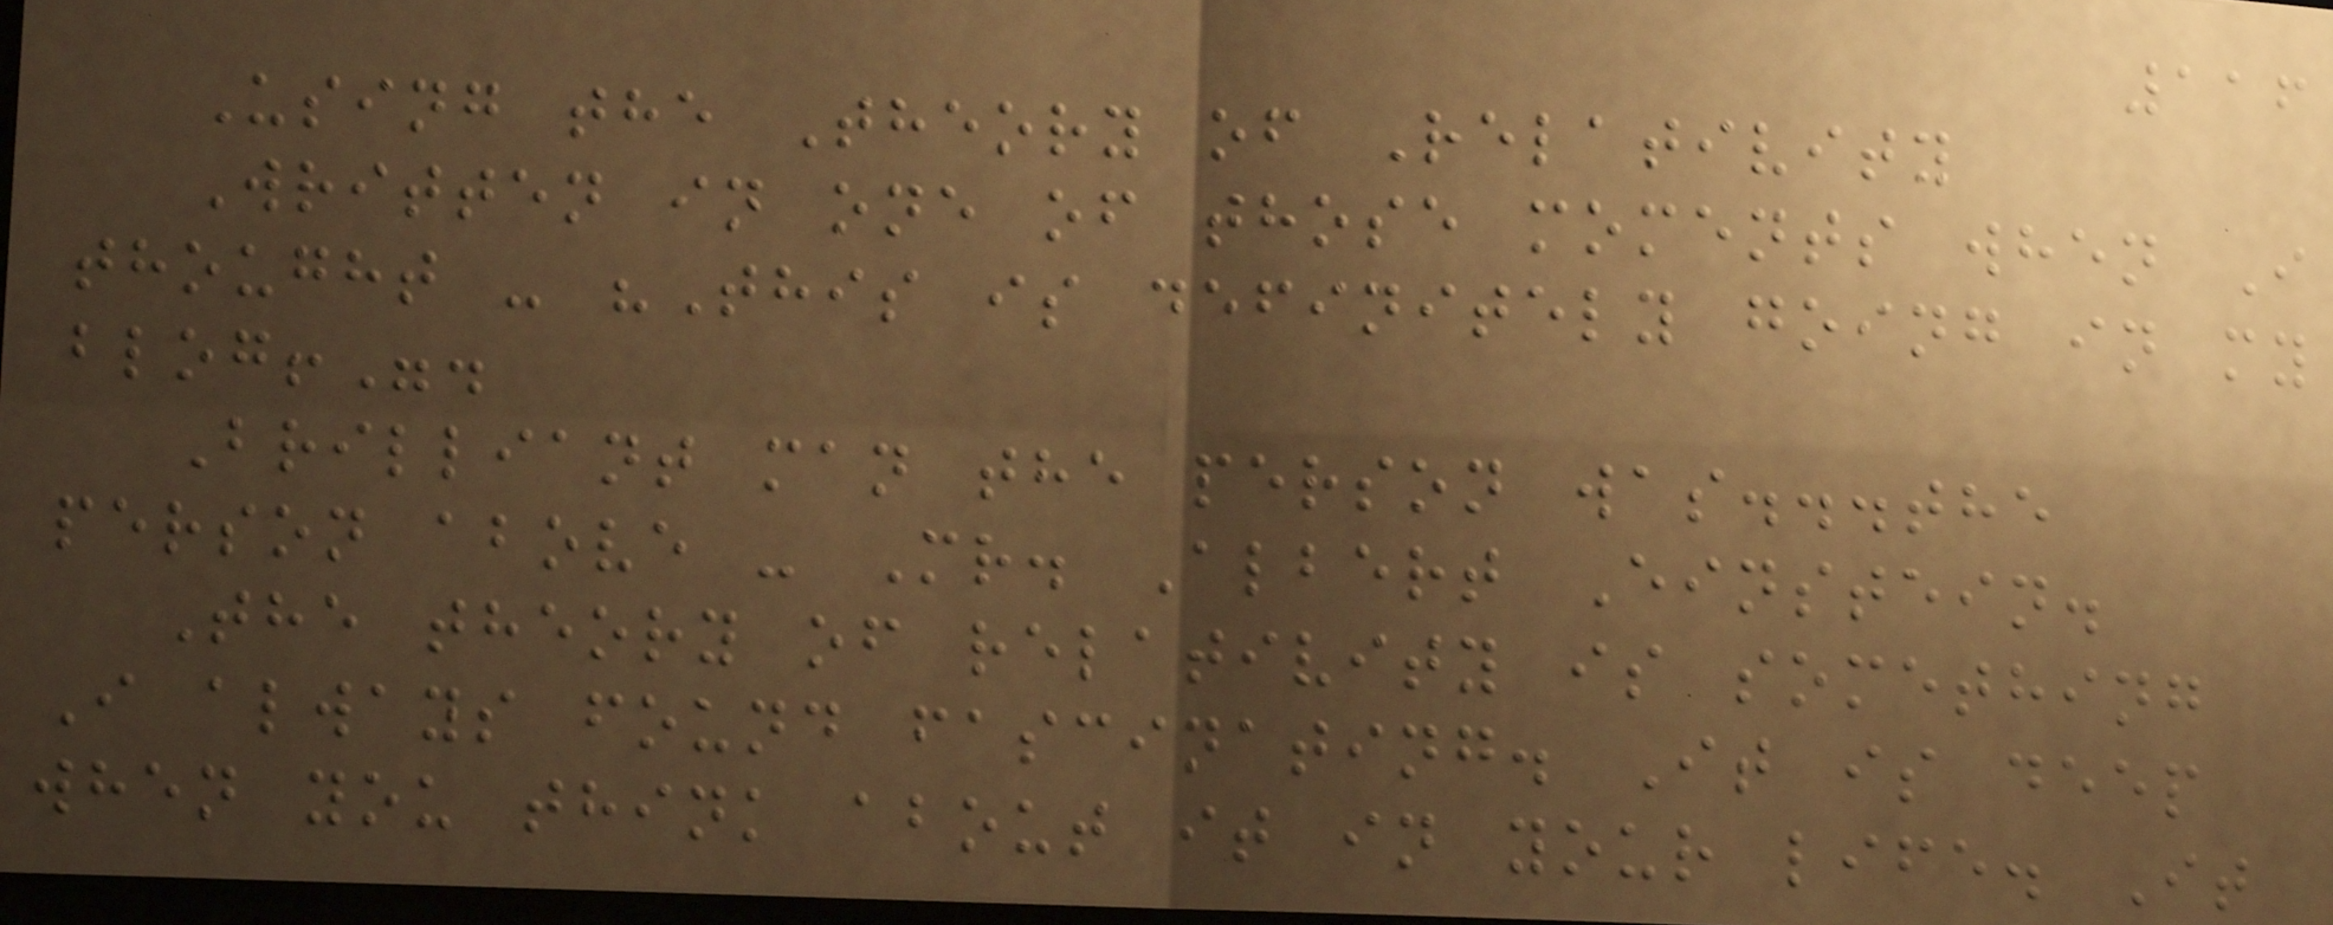116
Using the Theory of Relativity
Written in one of those moments when I
thought - "This is definitely going in my
blog!".
Brilliant man the person was...the
person above - Mr. Albert Einstein.
The theory of relativity is something
I always found fascinating. It is deep
when you think about it in your life. It
